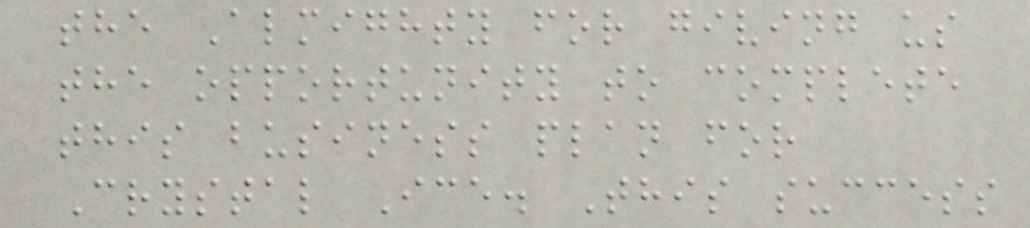the Almighty for giving us
the opportunity to complete
this business plan for
Crystal Ice. This success
